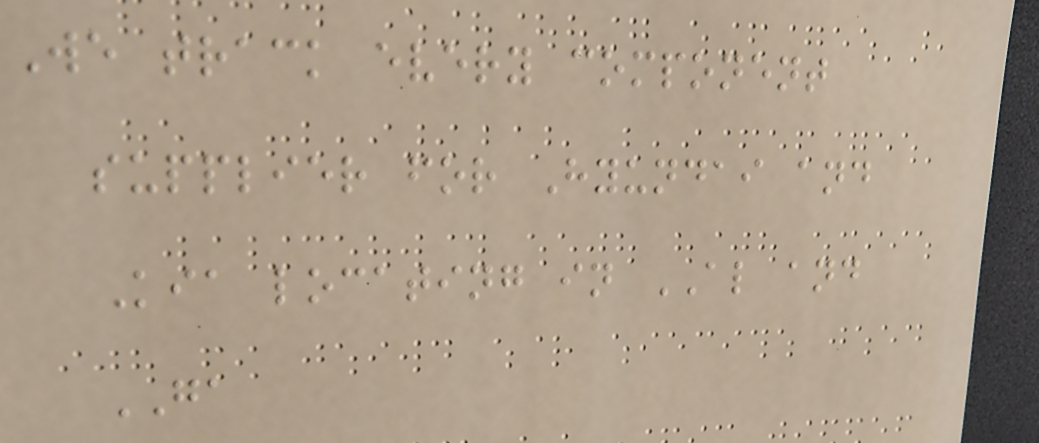We track every component
supplier for Hyundai and
Kia locating in AL and
GA
